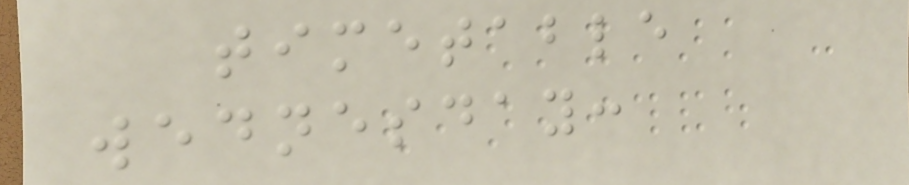timetable
wednesday:
